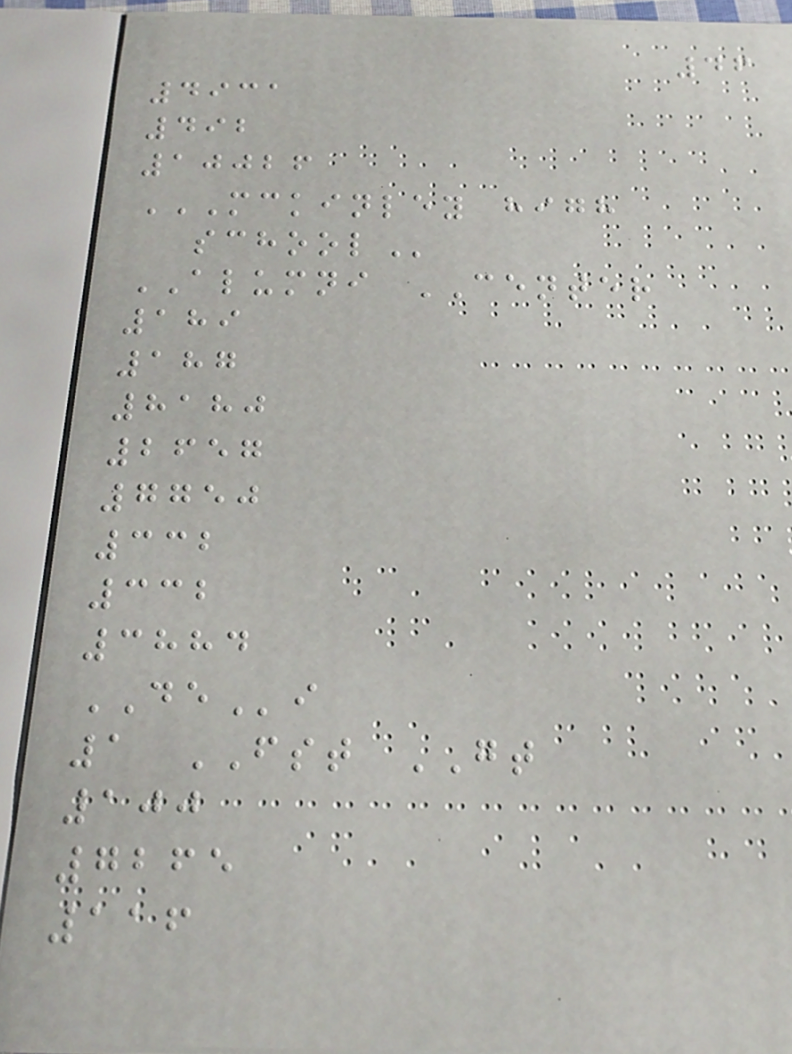46
4931
492
10026
MCKINLEY HIGH
SCHOOL
ALUMNI CENTER
189
187
8180
2657
7750
332
332
3884
DEi
1 FST GT
100
7265
116
